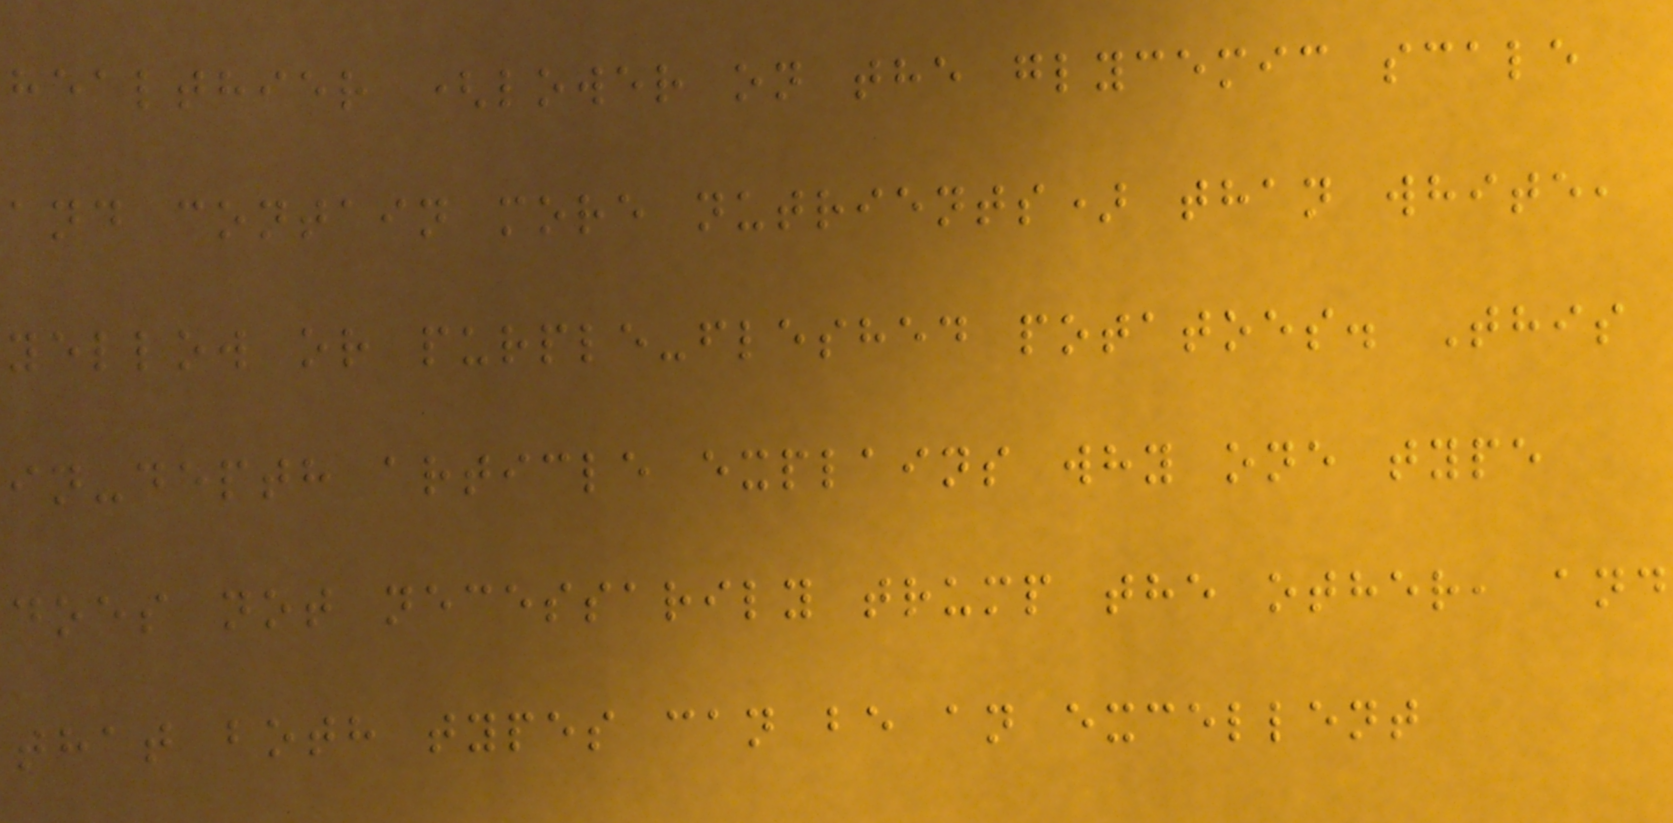healthier (lower on the glycemic scale
and contain more nutrients) than white,
yellow or purple-fleshed potatoes. This
in-depth article explains why one type
does not necessarily trump the other, and
that both types can be an excellent
